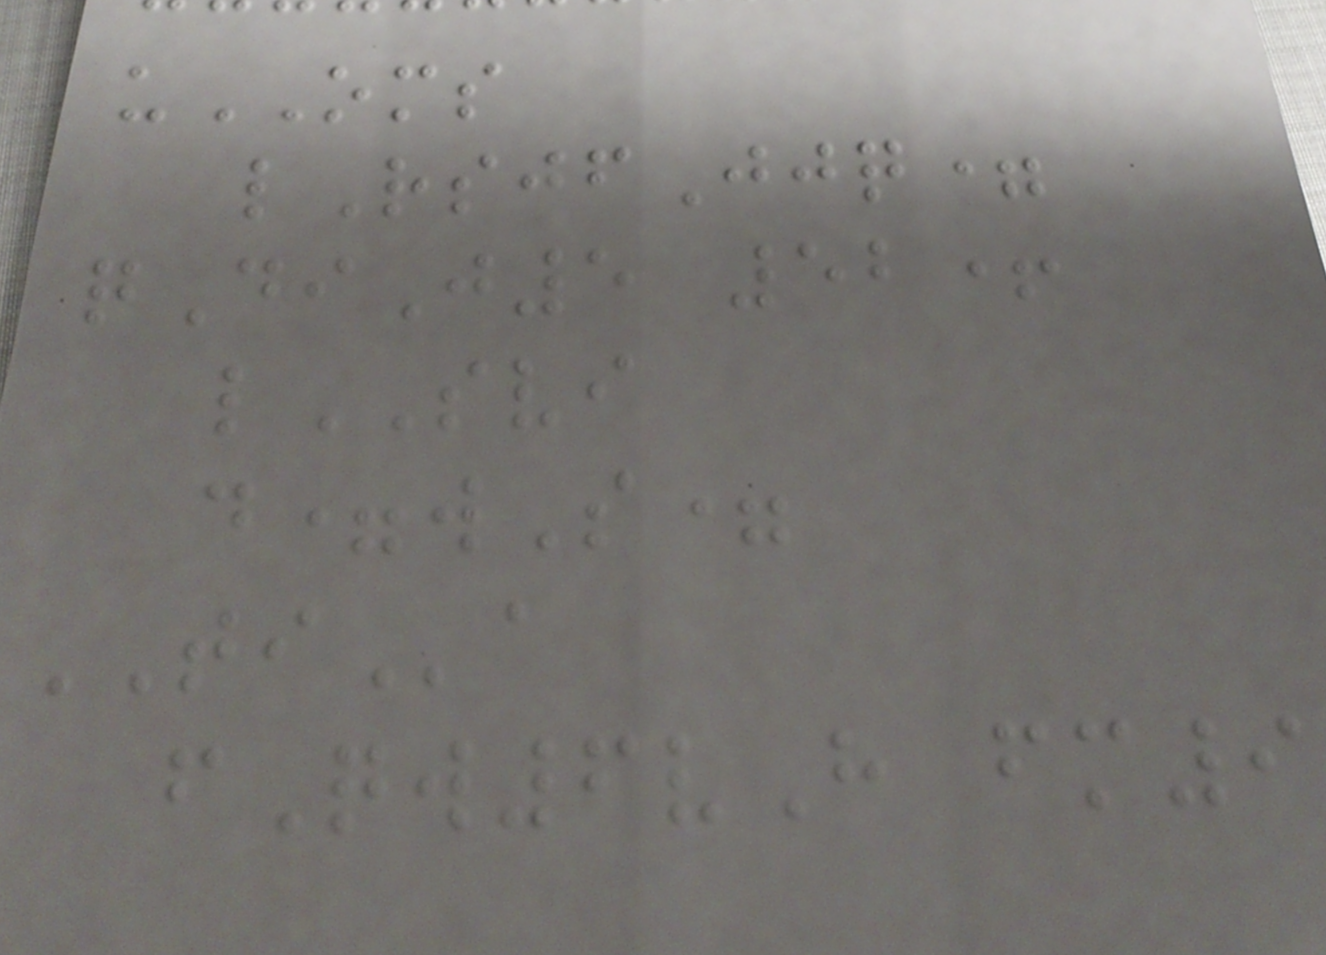uOMS
lRsjfJjq=
qDiJ5 52+
lSVI
d=wS=
TIa
fQw6vH fm9
